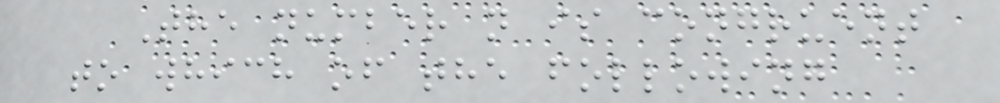The number n is congruent
to which of the following
